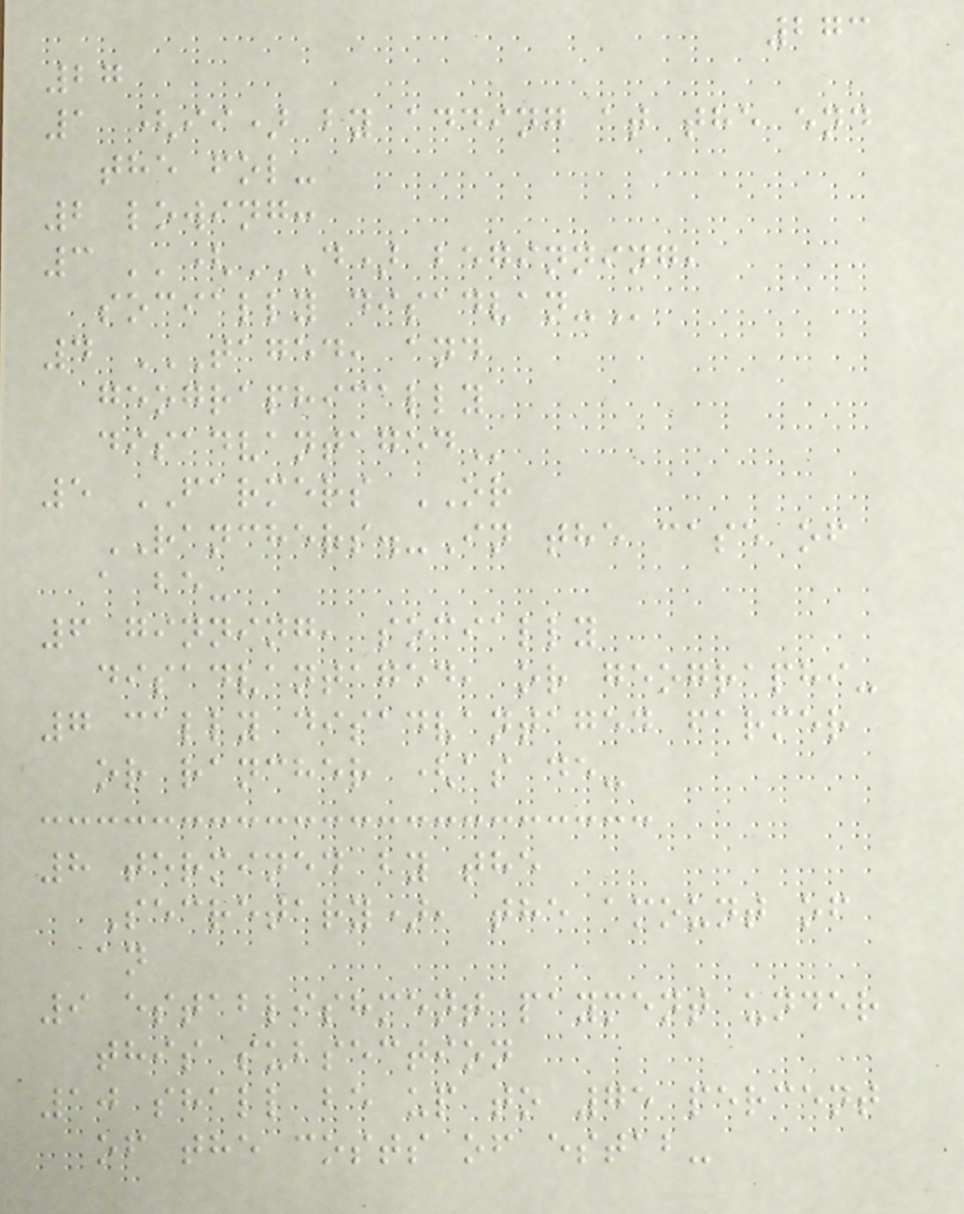273
27
1 (ii) by adding at the end
the fol-
2 lowing:
3 ''(D) BEGINNING,
SOCIALLY DISADVAN-
4 TAGED, AND
GEOGRAPHICALLY
DISADVANTAGED
5 FARMERS OR
RANCHERS.-In the case of
a be-
6 ginning, socially
disadvantaged, or geographi-
7 cally disadvantaged farmer
or rancher (as de-
8 termined by the
Secretary), the amount of
an
9 establishment payment under
this subsection
10 shall be up to 75 percent
of the costs of estab-
